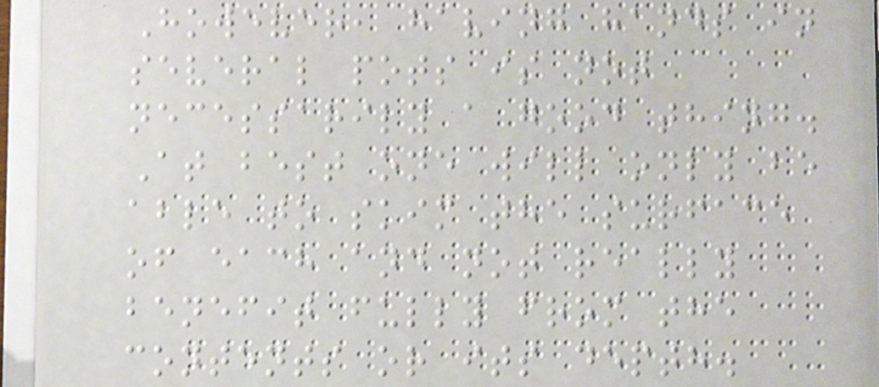However, having hands in
several pots is not
necessarily a good thing.
At best one will only be
able to skim the surface
of each and not really
benefit fully from the
contents or its depth.
